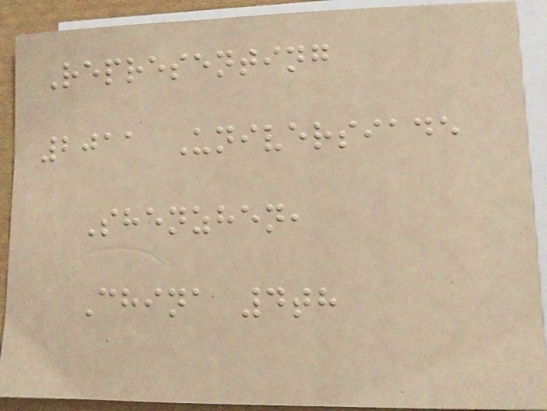Representing
2011 Universiade
Shenzhen,
China 4th
